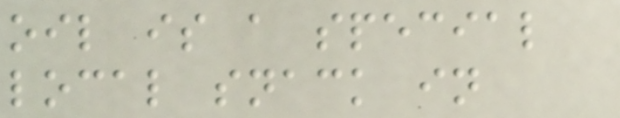oil is a special
local snack in
